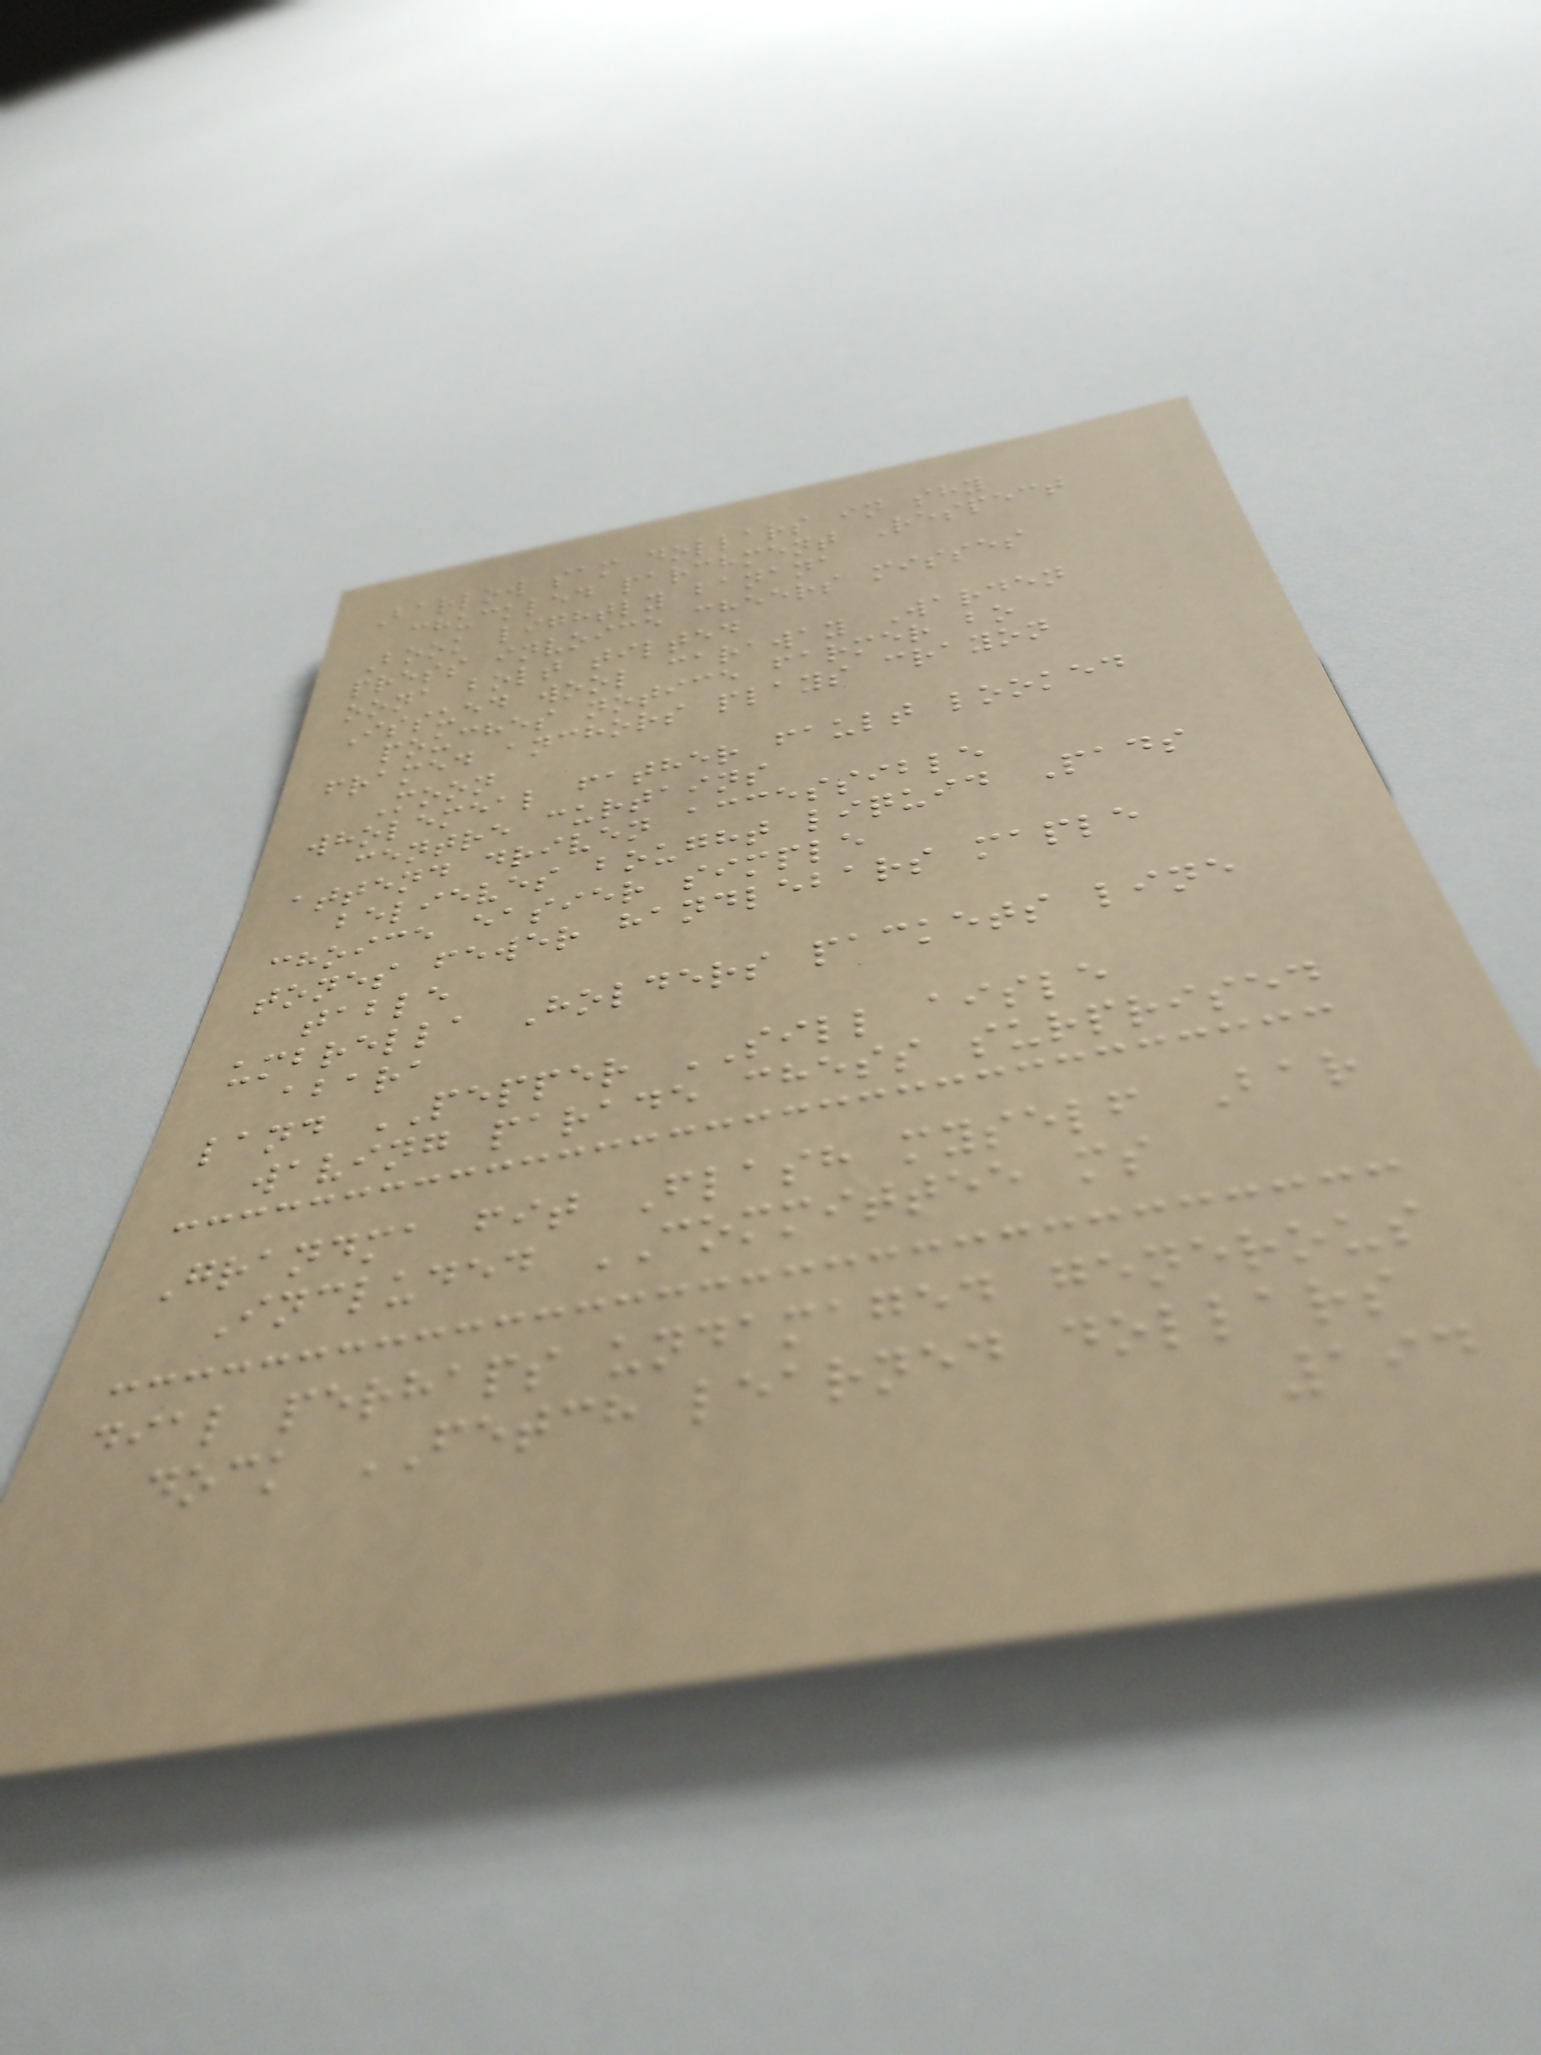Barlow sam dollars in shy
chuckled parchment Respect
Book lightly banana
press invoice cheers misses
oona bolt tilted
Issued wool caraway Warden
pouches notice farmer bo
framed anchors plays crayon
Moon
wholemeal father fault looked
centre curtains
attend driven accessible
believes bought liquid Pads
choice easier simple
tones fewer handlebars maple
table
umbrella Holders packets line
abara
land PEPPER SILL aisle
waving parade chess surprised
Grandma fit Flash myself Bar
Included COMMITTEE ms
dial perhaps undamaged generous
dock FETCH learned dollars
194
